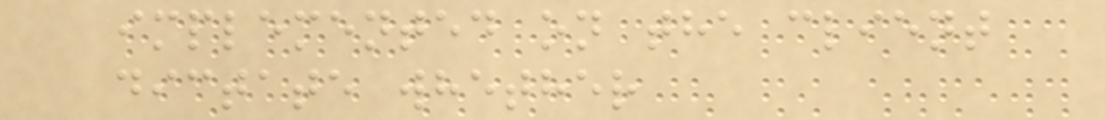implemented on the client
dictate whether
